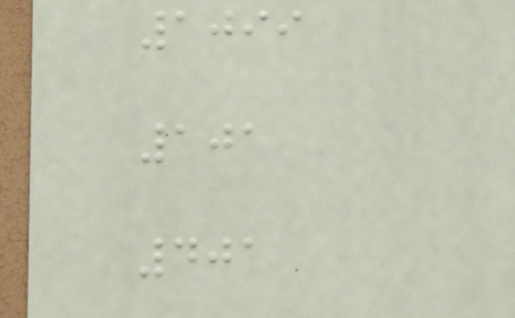1099
101
401
